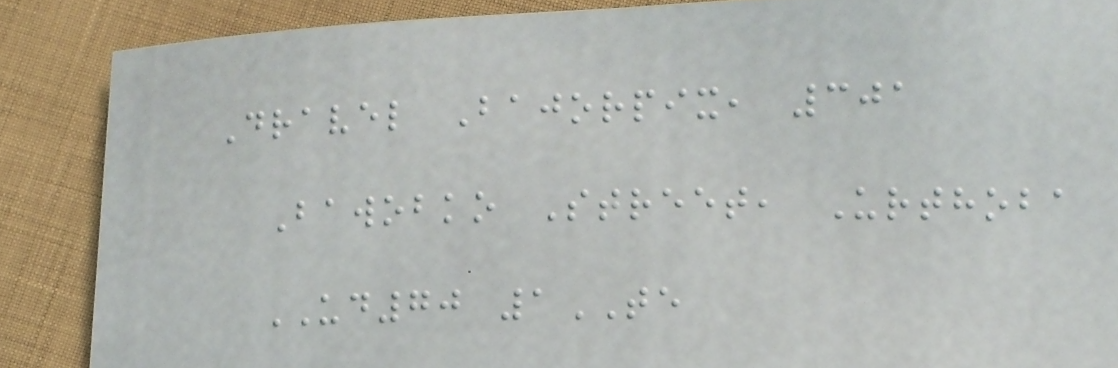Dravel Bajorpix, 301
Bawobko Street, Urthoba
UD70 1TE
